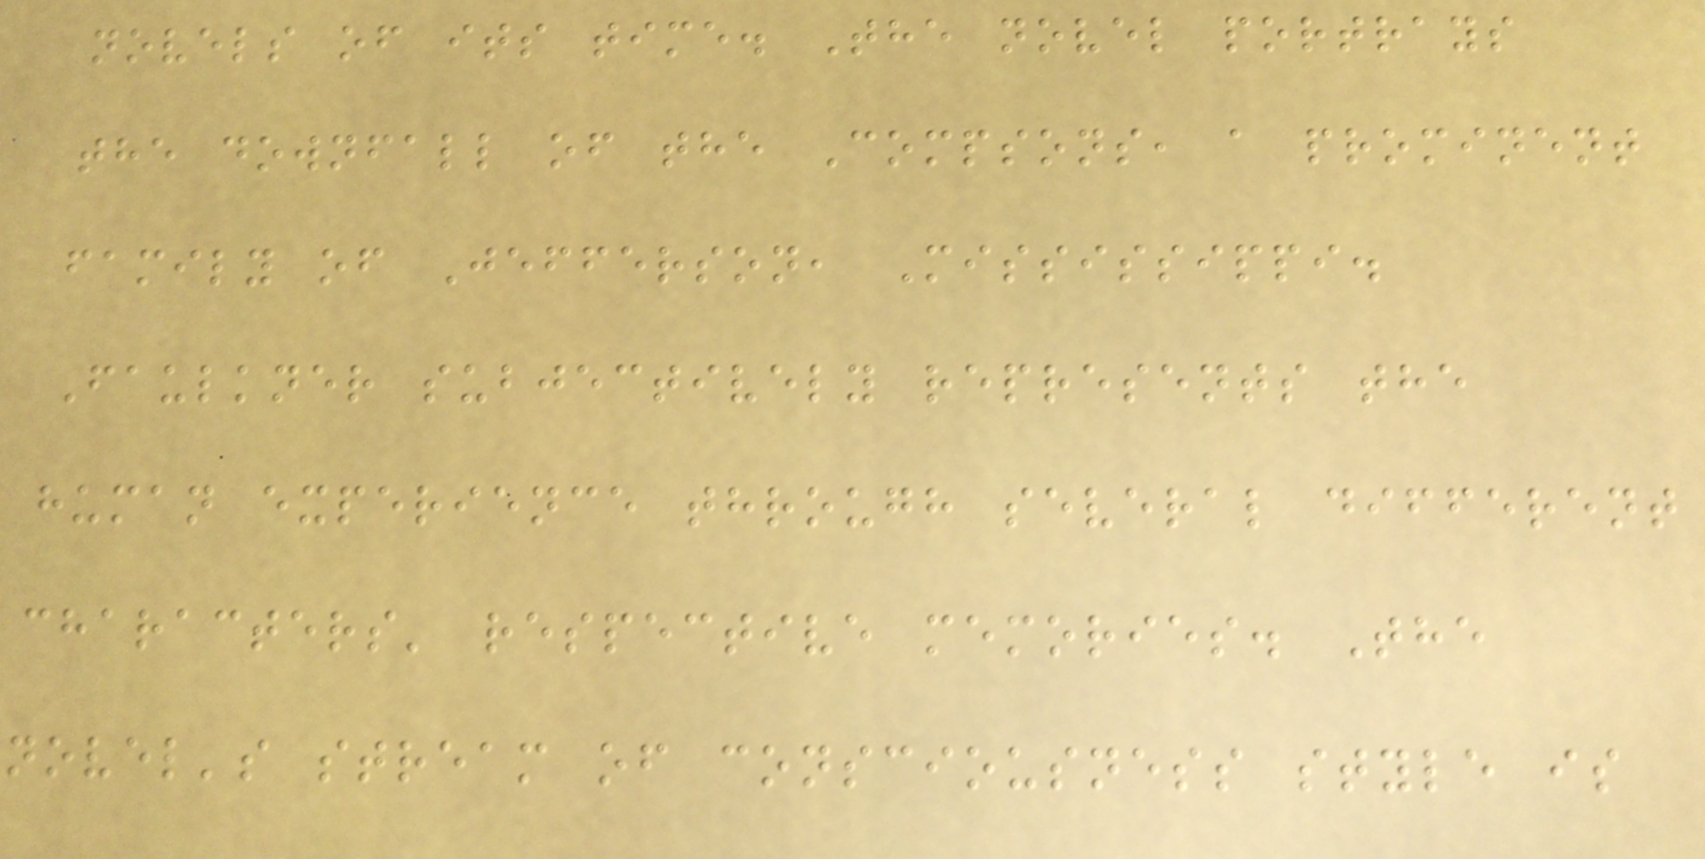novels of its time. The novel portrays
the downfall of the Compsons, a prominent
family of Jefferson, Mississippi.
Faulkner subjectively represents the
human experience through several different
characters' respective memories. The
novel's stream of consciousness style is
